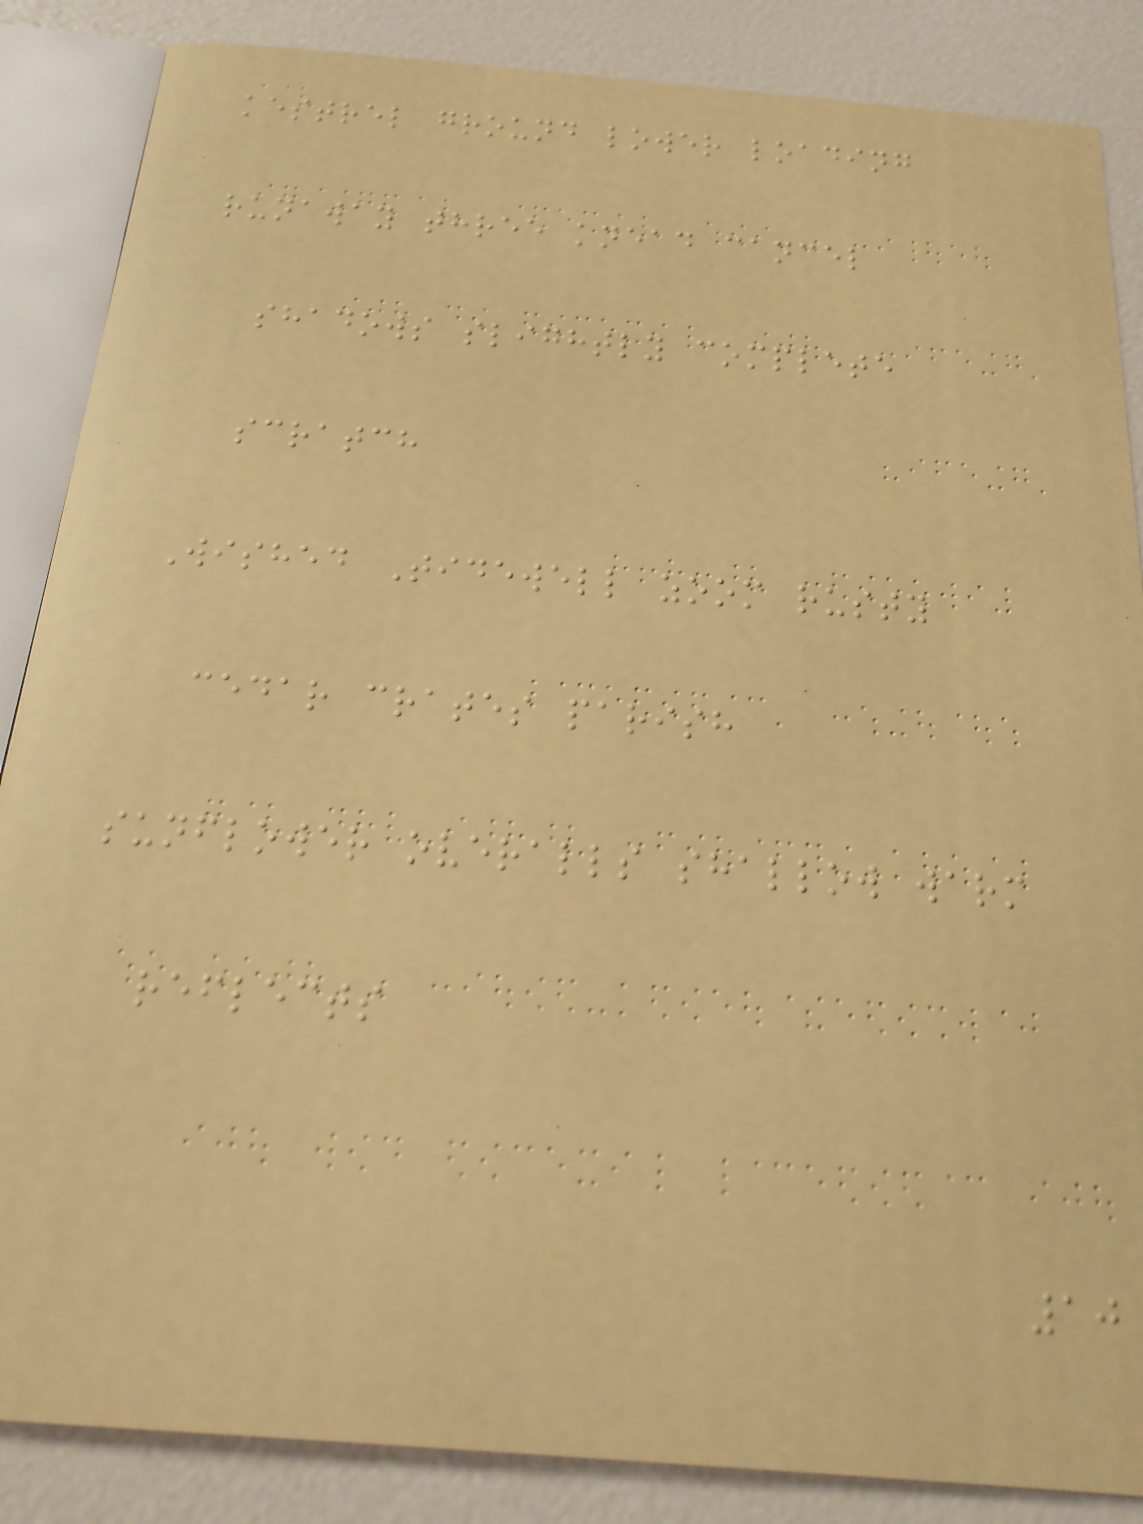kestrel ground lower loading
runaway three knead cancel
shadows slightly complete
scratch
Wished Tidewell zoom rusty
cedar crates parish
sunflower overalls shallow warm
reflects
10
